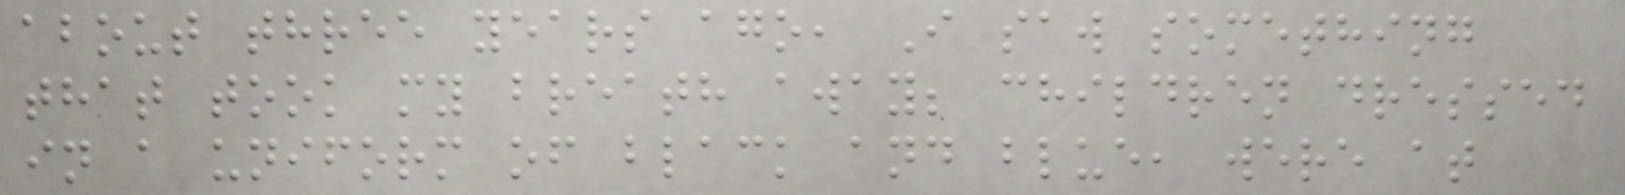about three years ago, I saw something
that took my breath away; children dressed
in a uniform of black and blue, were at
